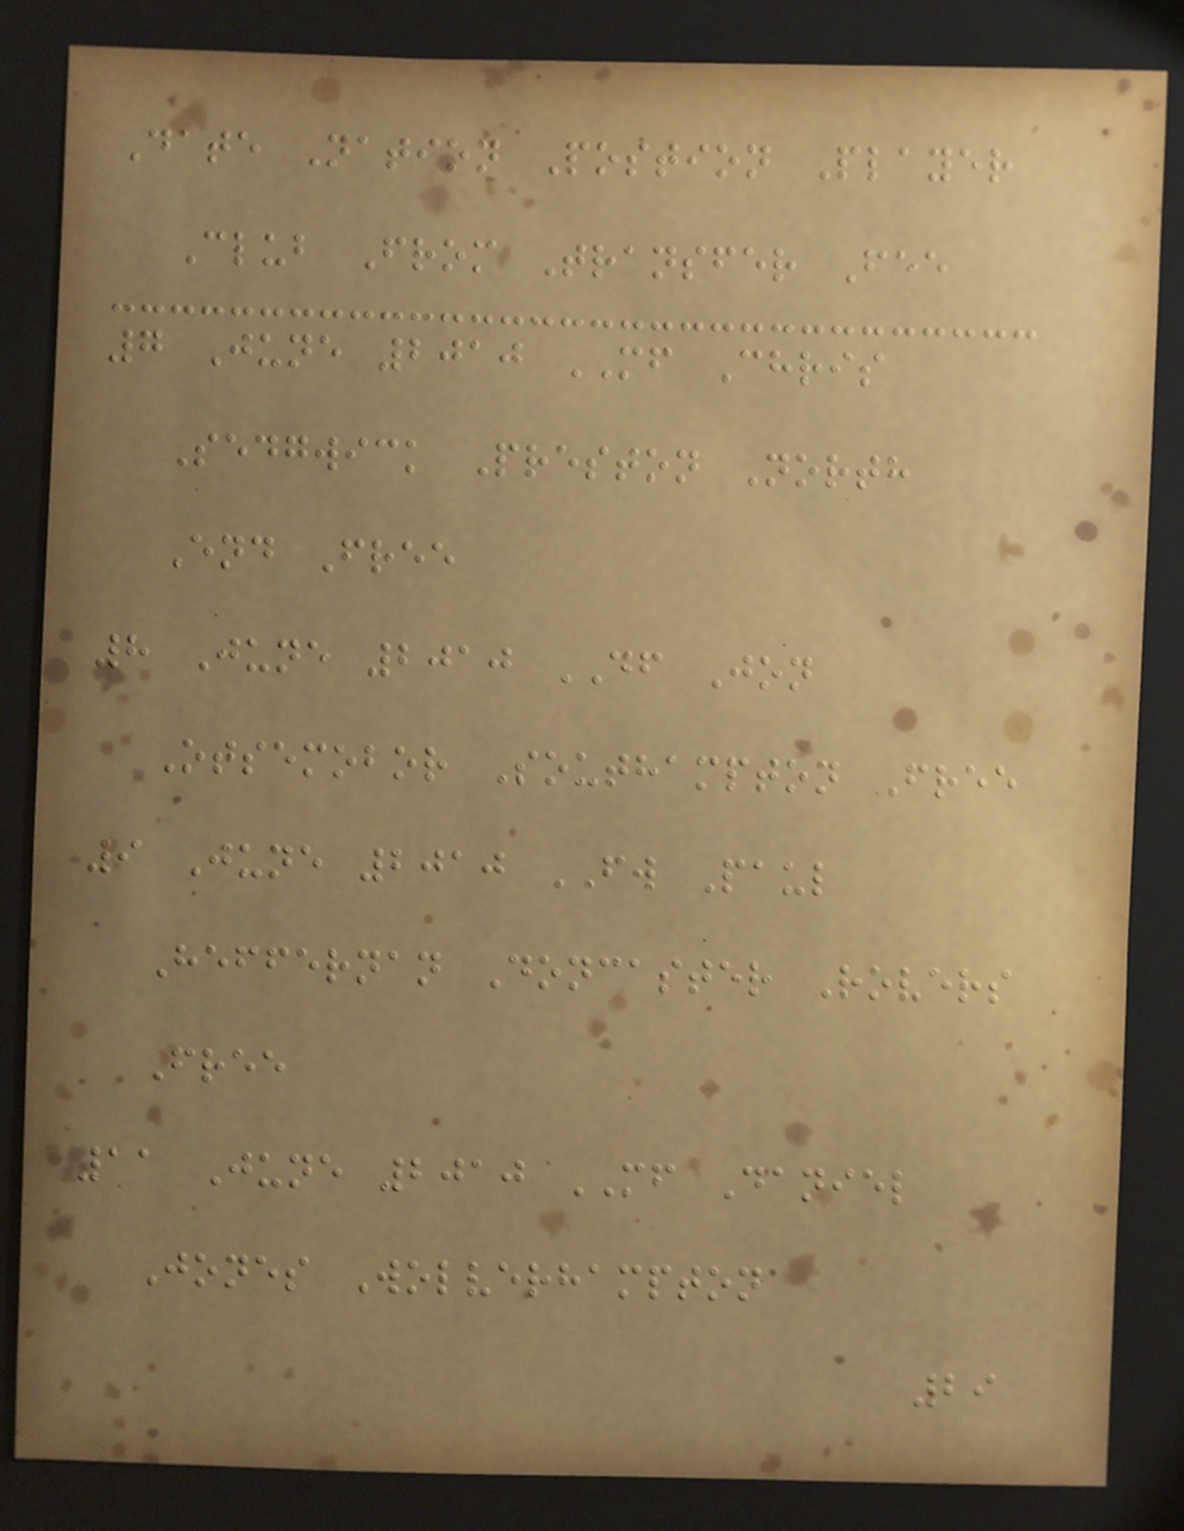Date Nation Postion Player
Club From Transfer Fee
7 June 2010 MF Chris
Sedgwick Preston North
End Free
8 June 2010 DF Jon
Otsemobor Southampton Free
9 June 2010 FW Paul
Heffernan Doncaster Rovers
Free
11 June 2010 MF Daniel
Jones Wolverhampton
29
